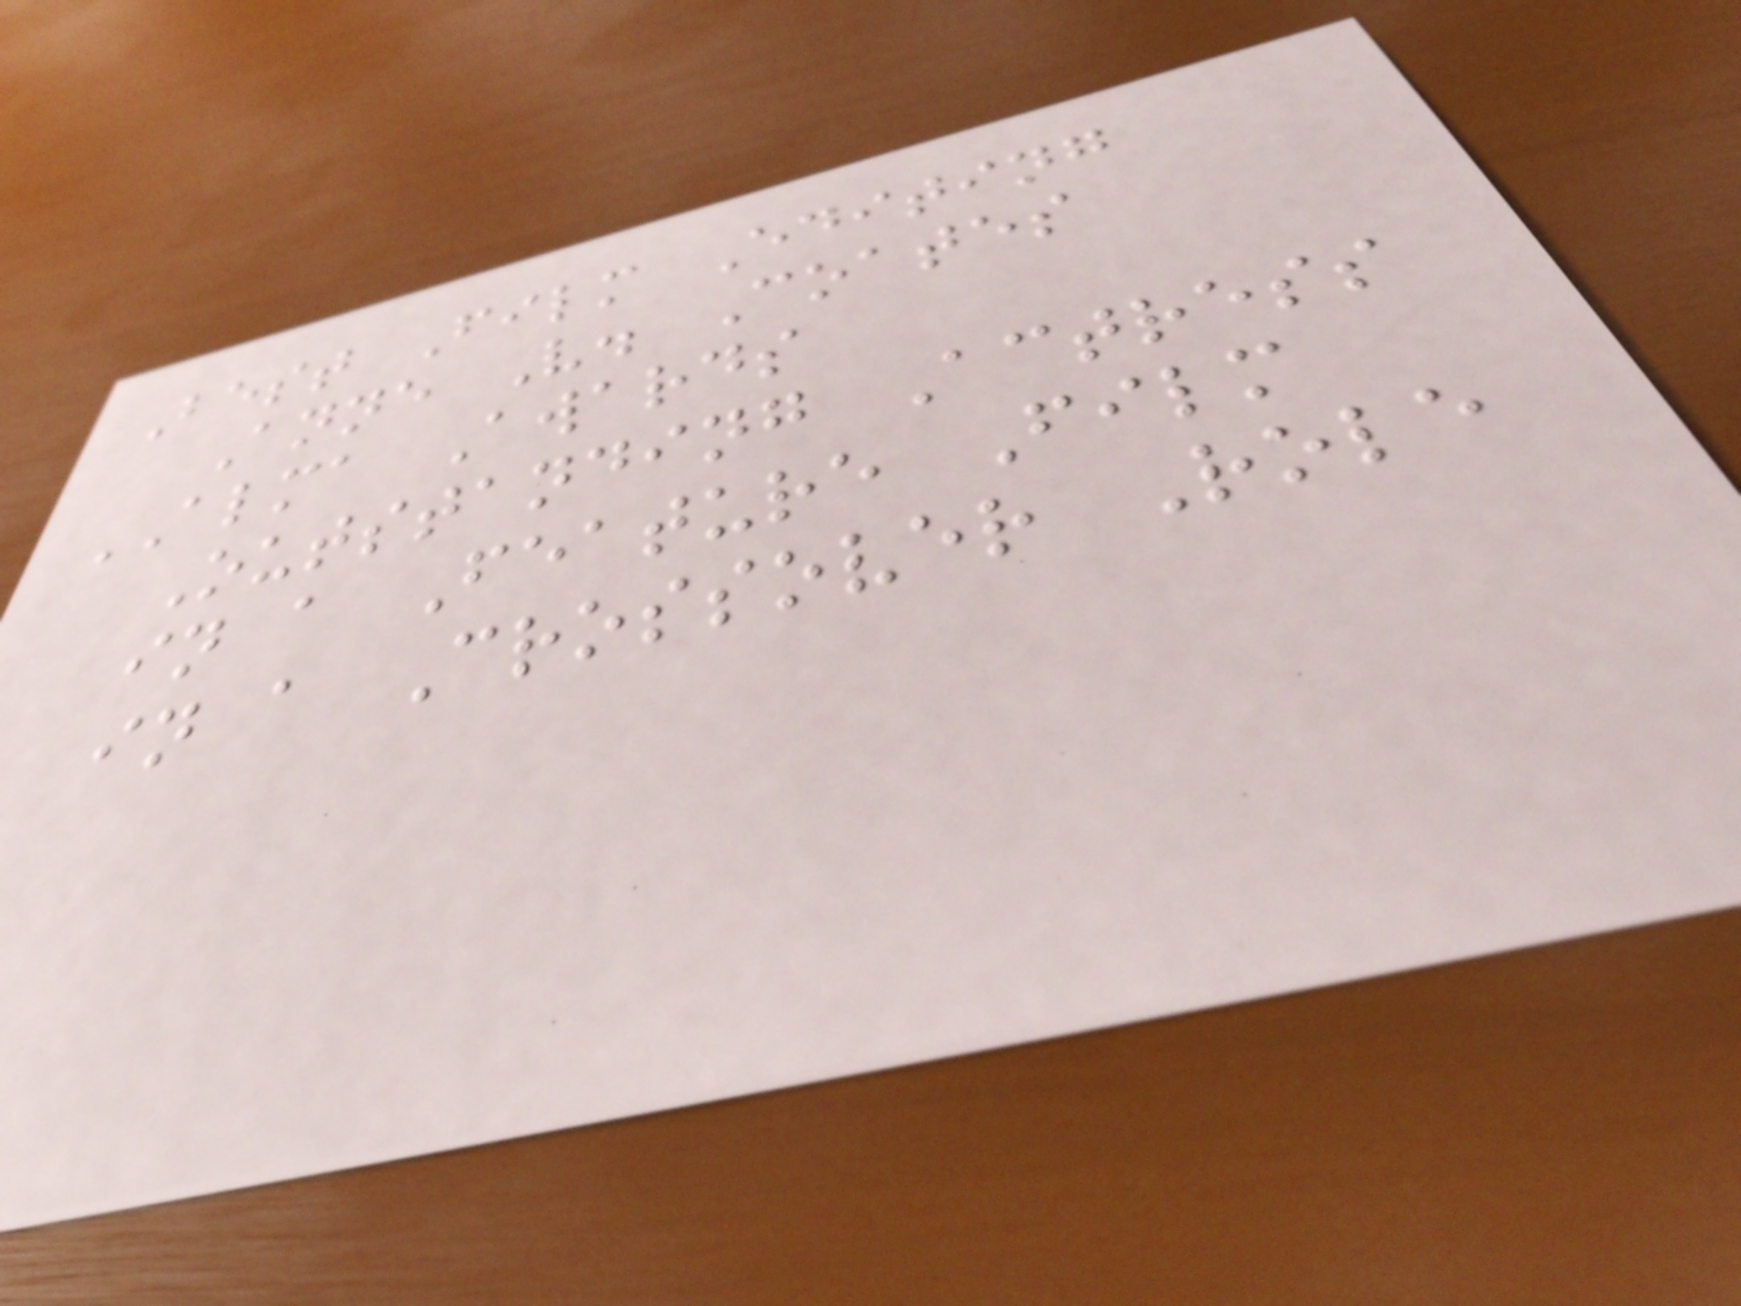Best Film Editing
Anne V. Coates
ALMA Awards
Outstanding Actress
in a Feature Film
in a Crossover Role
